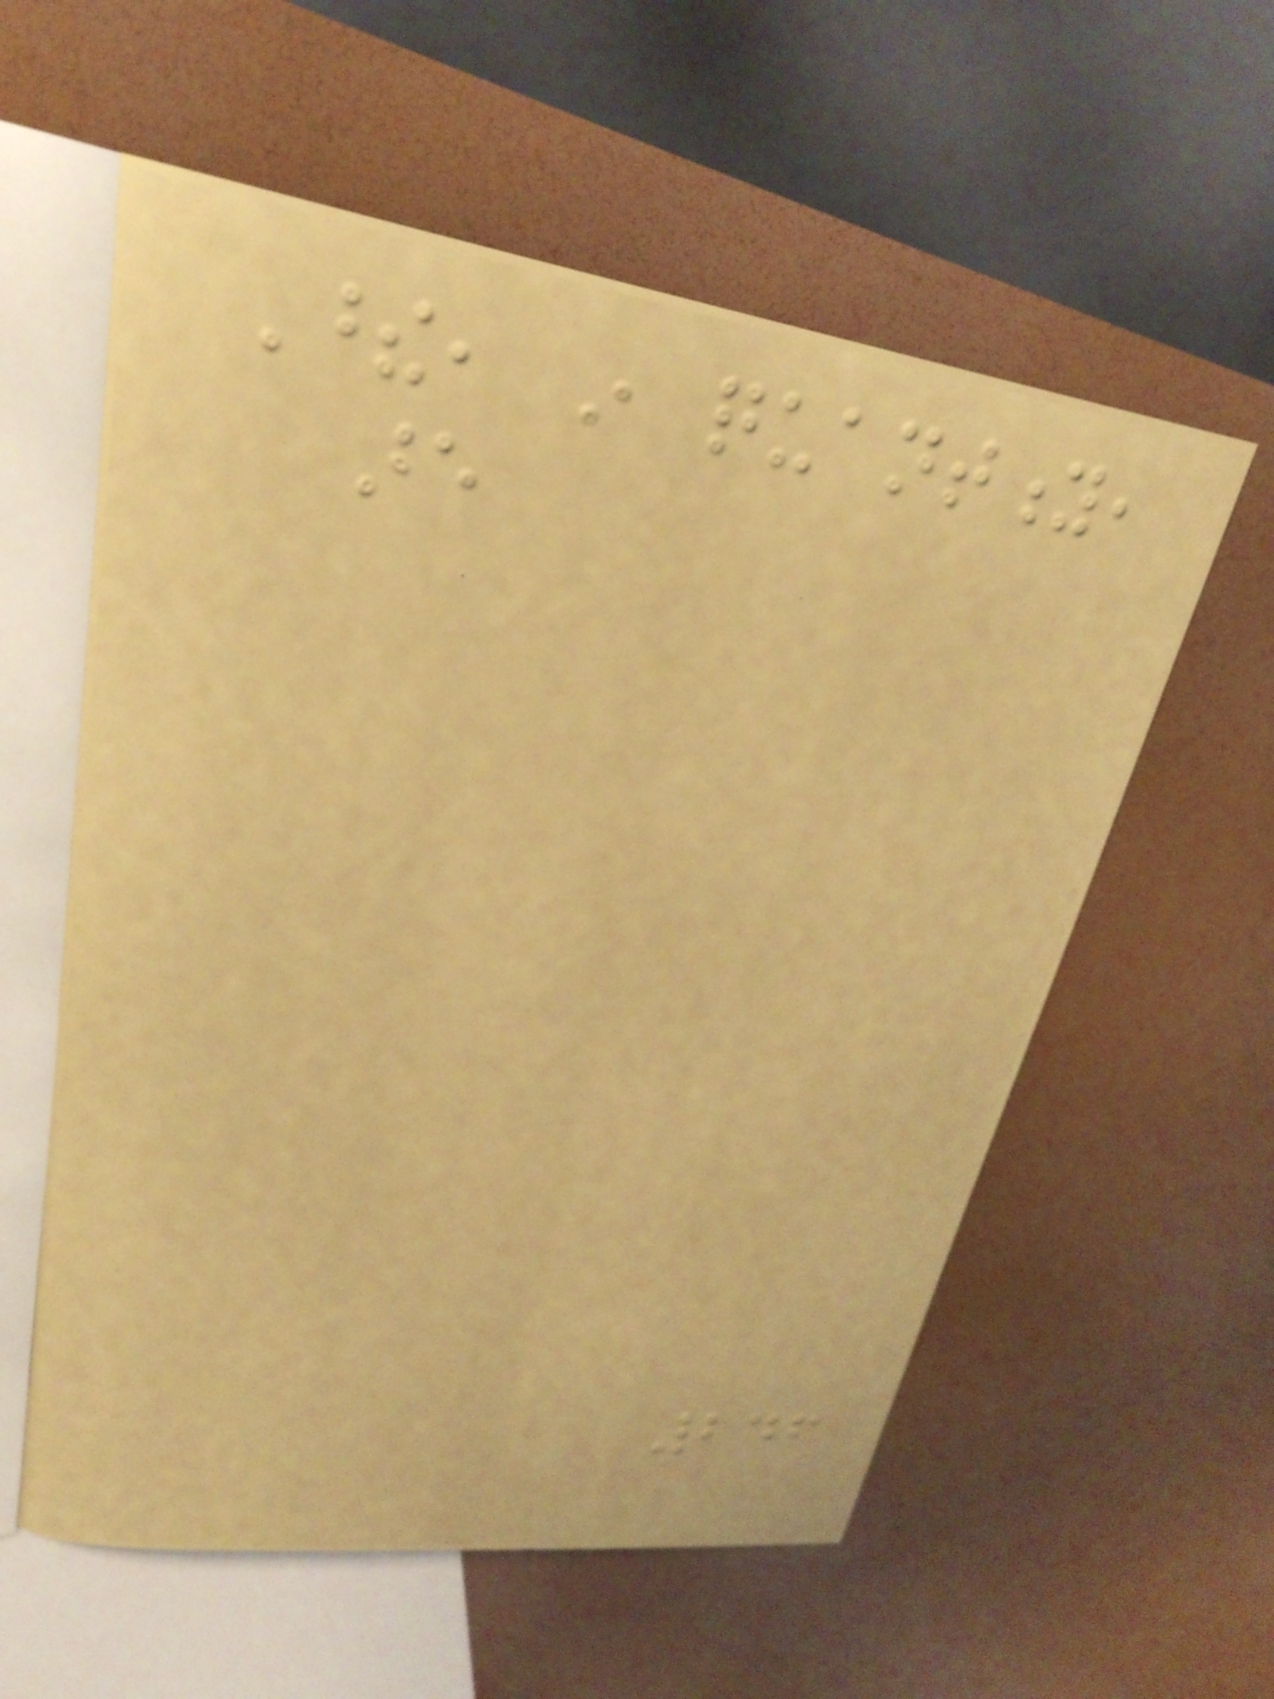These, in quantity,
are
246
